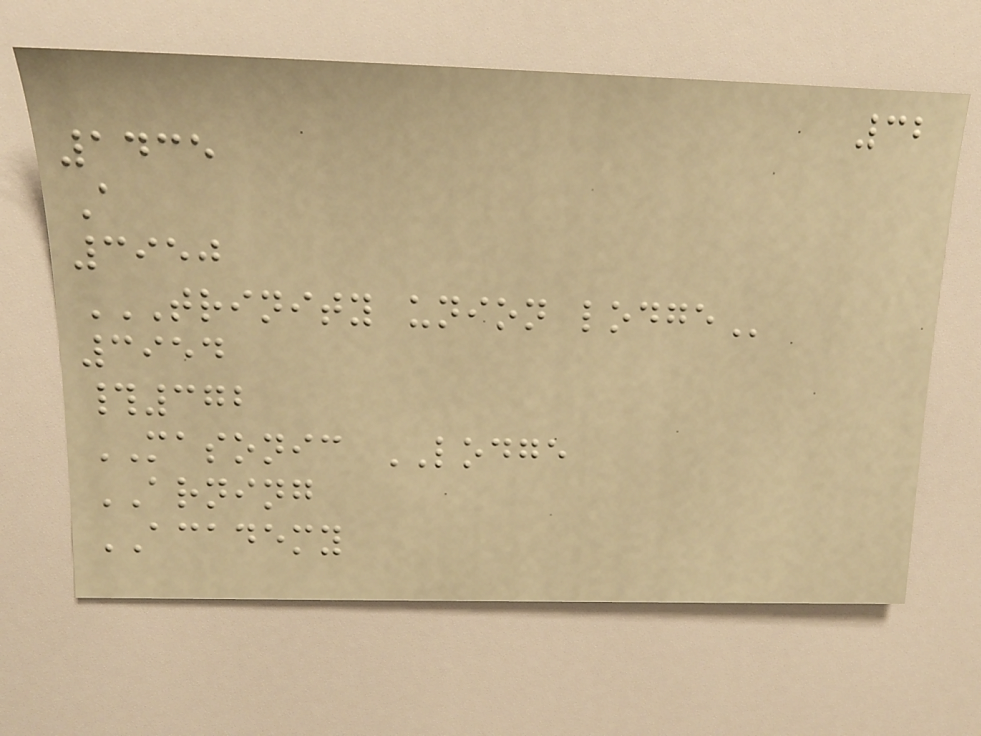32
1435
A
3950
TRINITY UNION LODGE
3954
#372
MASONIC LODGE
ARNING
ACADEMY
